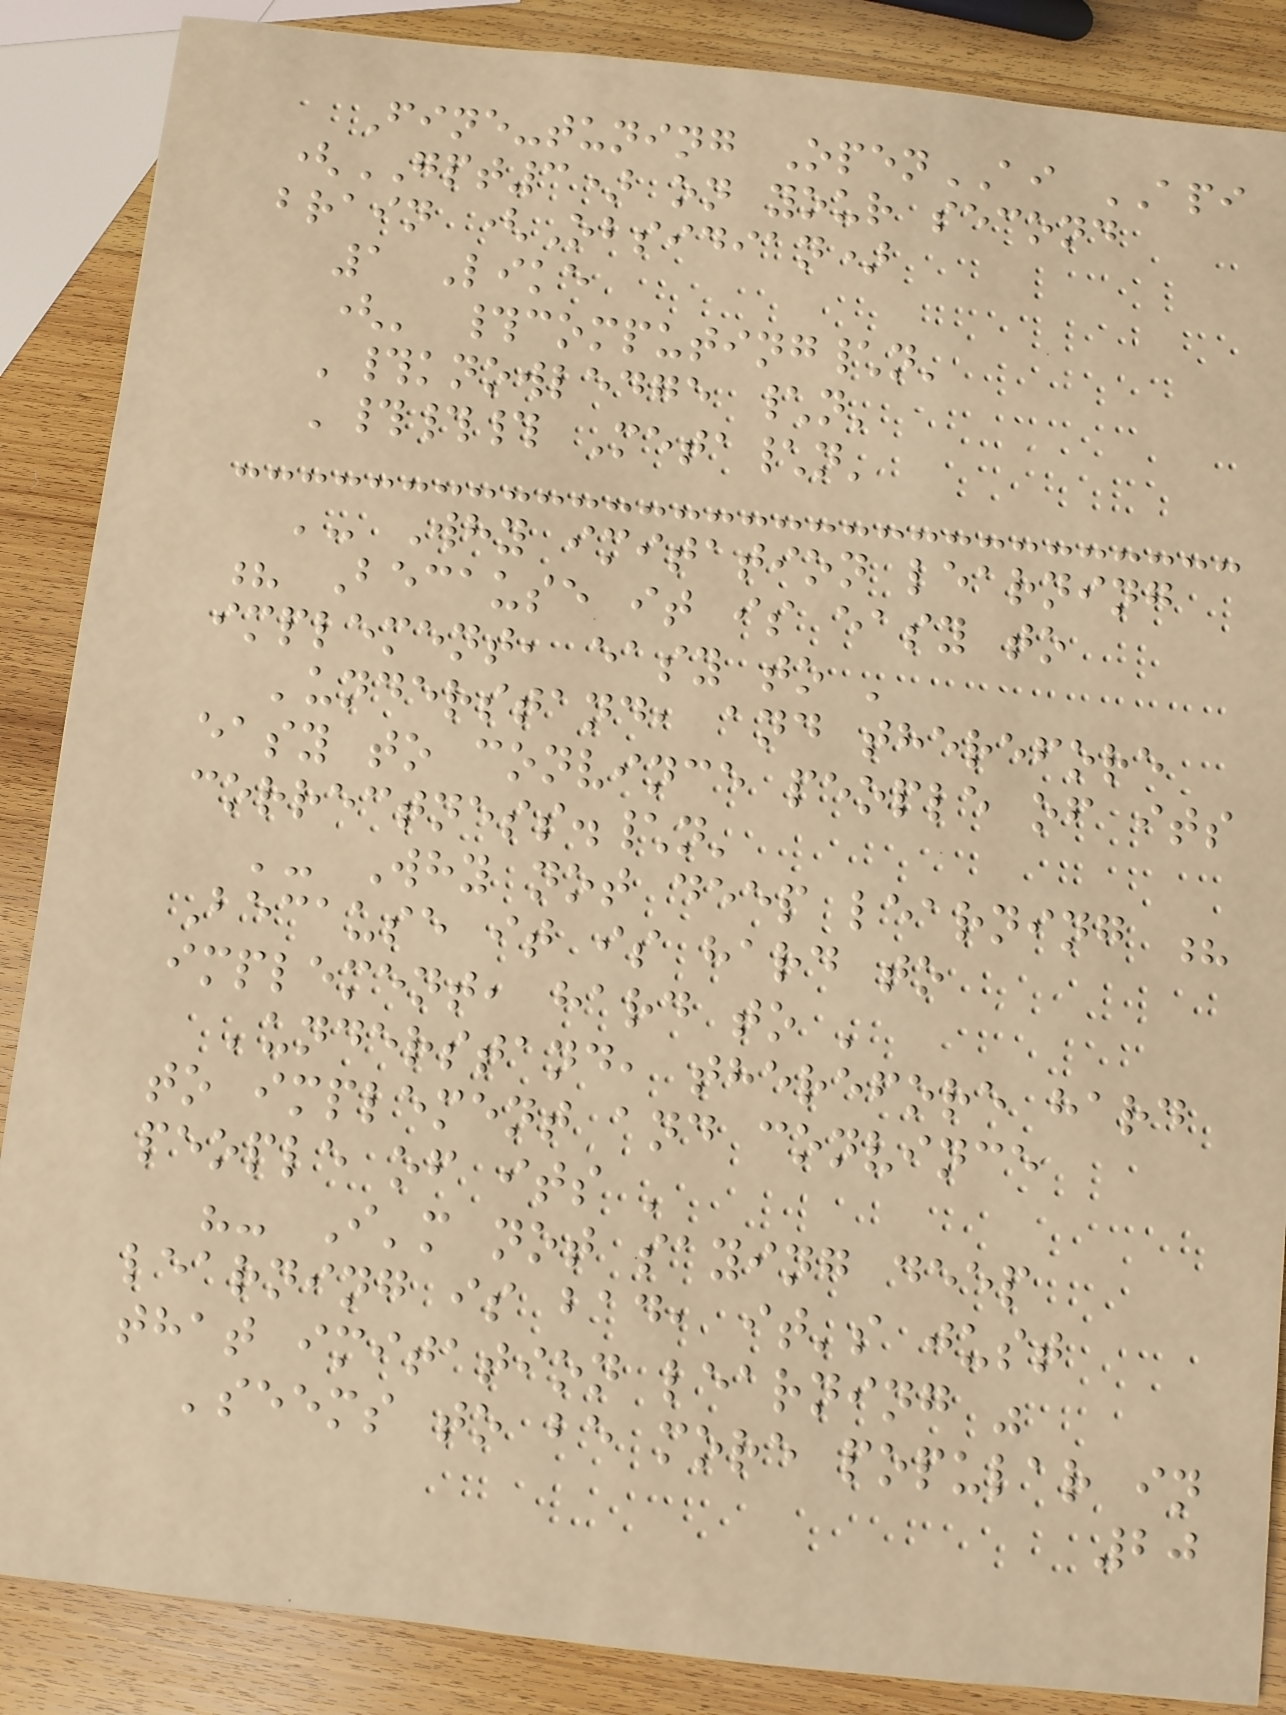Fine-tuning OpenAI API
(GPT3) on your second
brain (Obsidian)
1 Like
(' #computing\n'
'#knowledge \n'
'### Meta\n'
'- Why imitation learning
? Because it is easy to
implement, easy to '
'understand, and therefore
easy to convince people of its
correctness.\n'
'- Why not deep learning ?
Because it is hard to
implement, hard to '
'understand, therefore hard
to implement and convince
people of its '
"- I'm not saying deep
learning is bad, it's just
that imitation learning "
'seems to be more popular in
20
